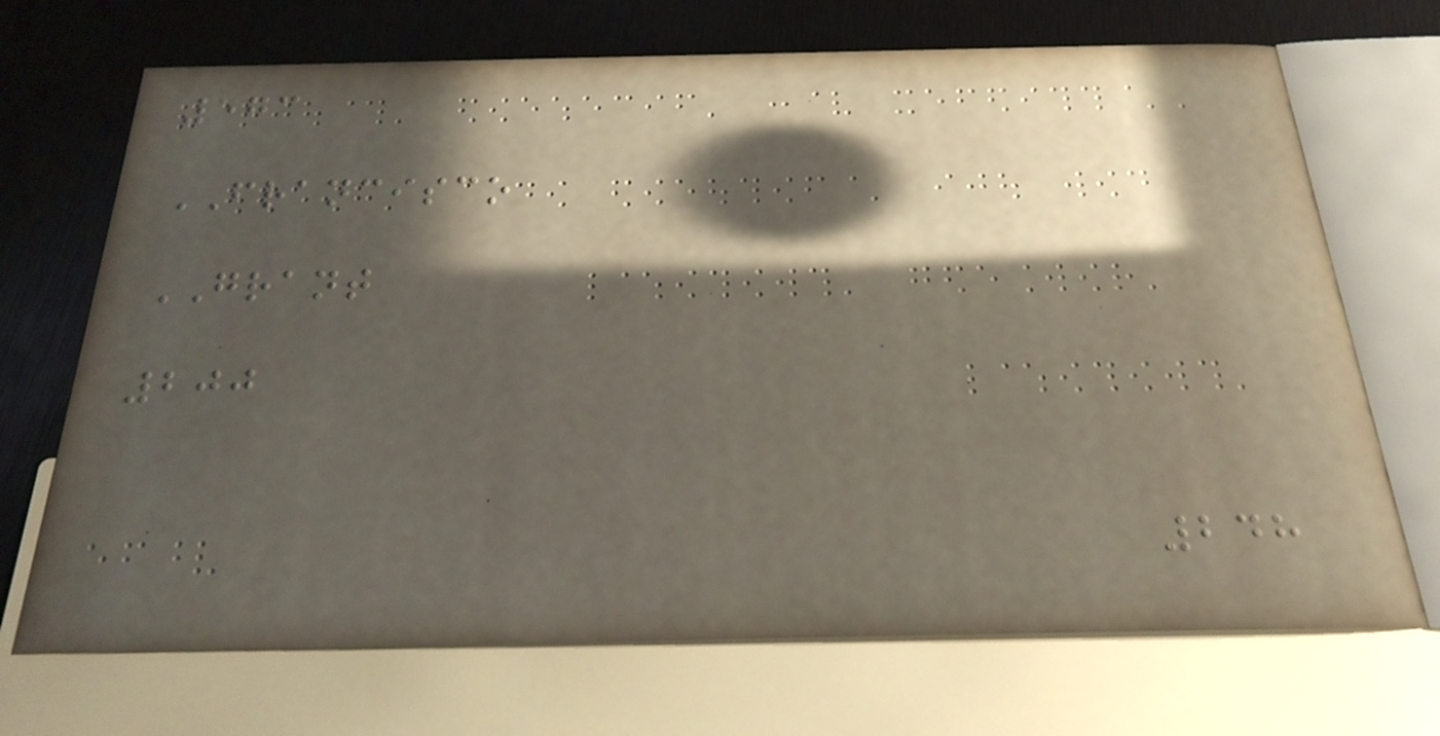573
FRANCISCO
GRANT
200
248
